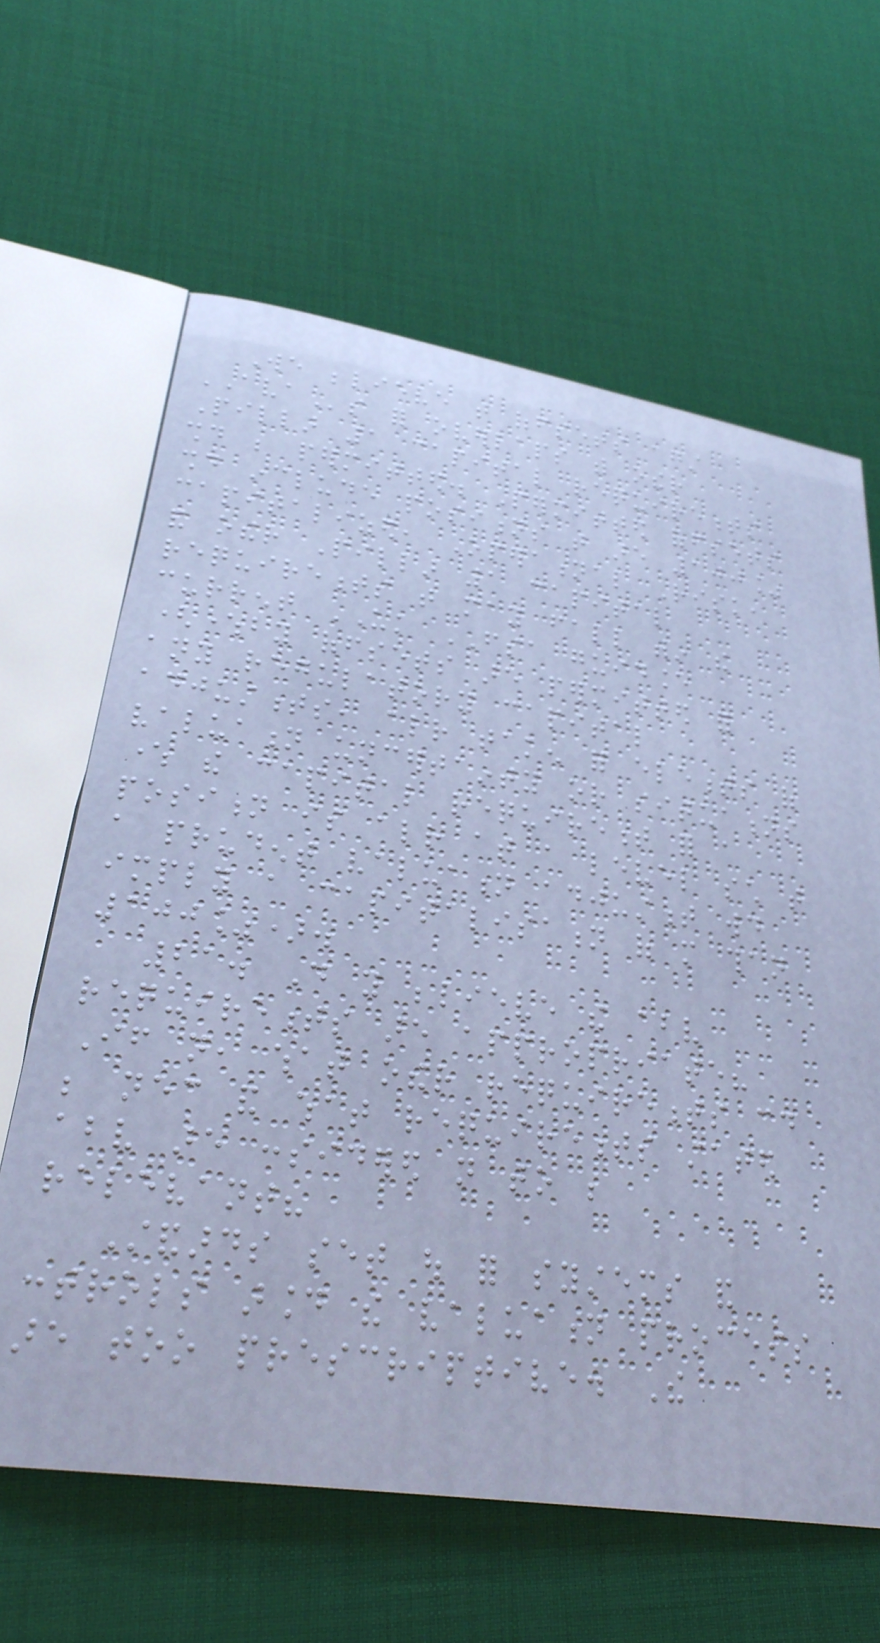We believe that offsets against
AVAs for overlaps with other
Pillar 1 capital requirements
should be permitted. Permitted offsets
should include positions that are 100%
capitalized, Operational Risk,
and other Pillar 1 capital
requirements that may fall within the
current UK FSA guidance
(whereby offsets are permitted for
any regulatory capital
adjustments, already taken for elements of
valuation uncertainty or situations
where the capital requirement for a
position is already at a level such that
a prudent valuation adjustment would
imply a capitalisation of more than
100%).
21. Do you believe the above
requirements are appropriate?
If not, what other requirements could
be necessary and what requirements stated
above are considered not to be
relevant?
Standards set out for systems and
controls around the valuation process
are too prescriptive. The
